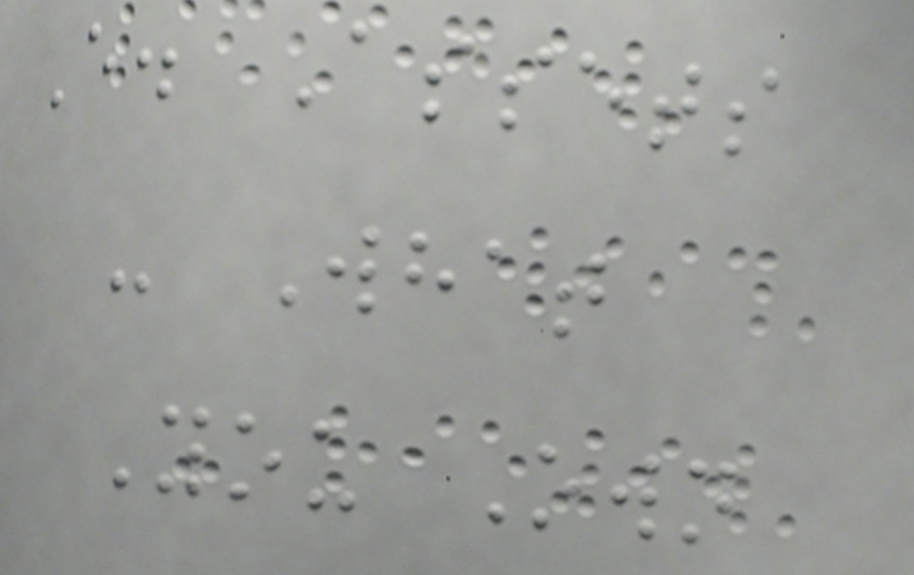E. Assets
- What
You Own
